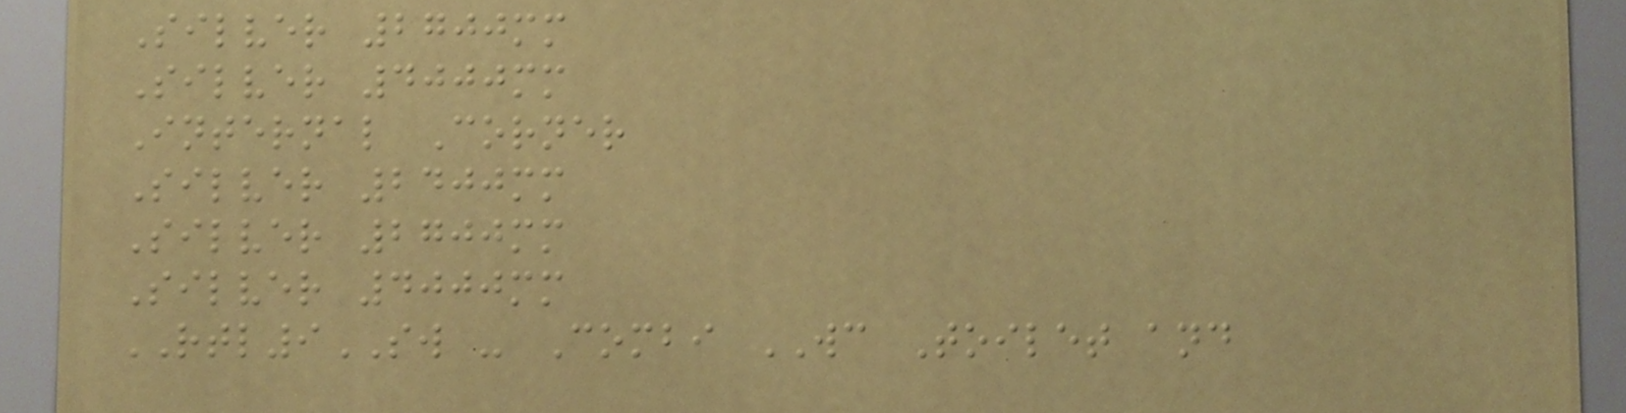Silver 2700mm
Silver 4000mm
Internal Corner
Silver 2400mm
Silver 2700mm
Silver 4000mm
RTL9SW - Combi WC Toilet and
